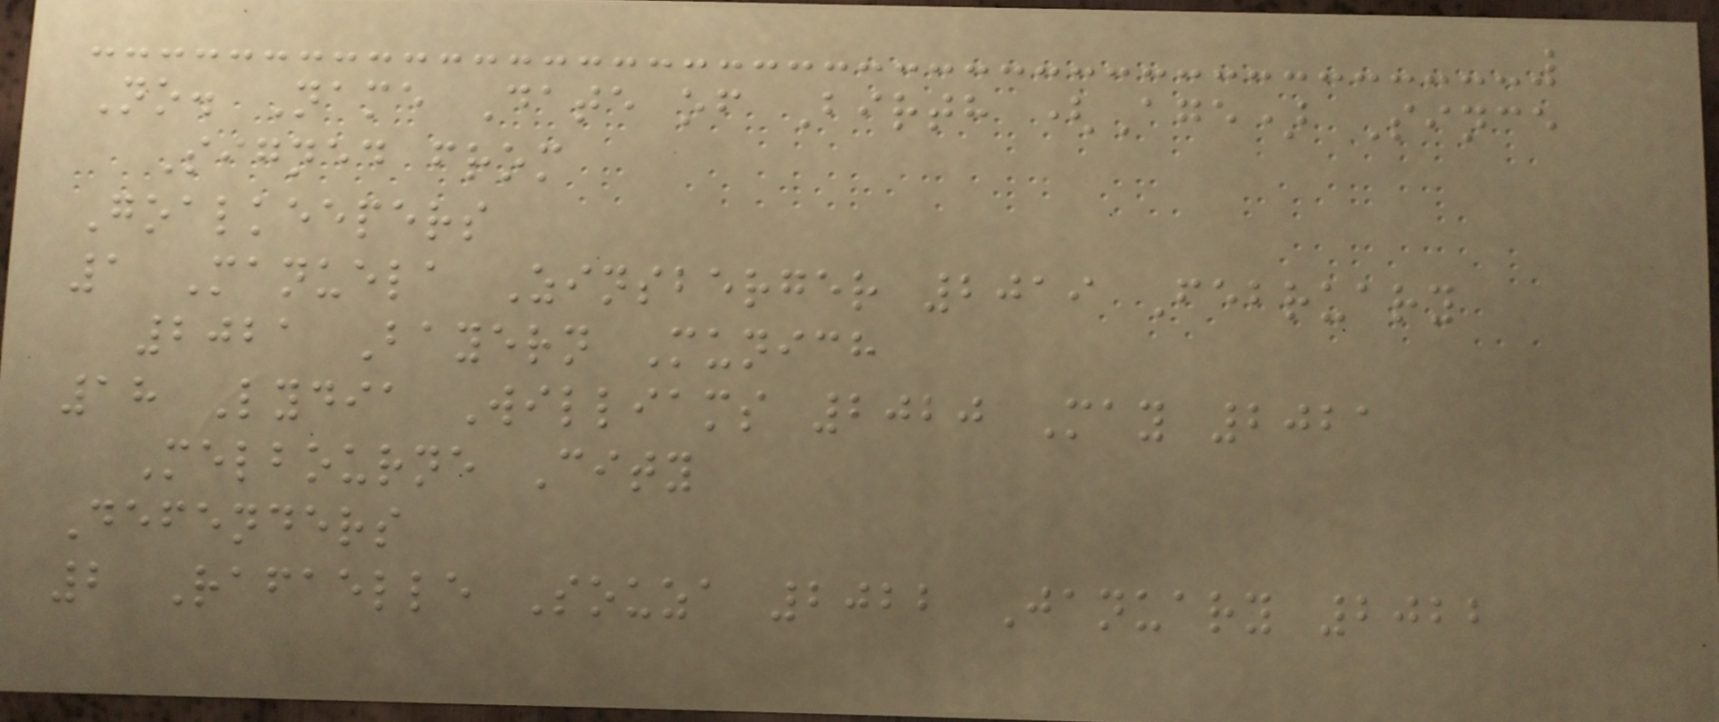No. Name Date of Birth (Age) Since
Signed from
Goalkeepers
1 Manuela Zinsberger 2019 February
2021 Bayern Munich
18 Lydia Williams 2020 May 2021
Melbourne City
Defenders
2 Rafaelle Souza 2022 January 2022
